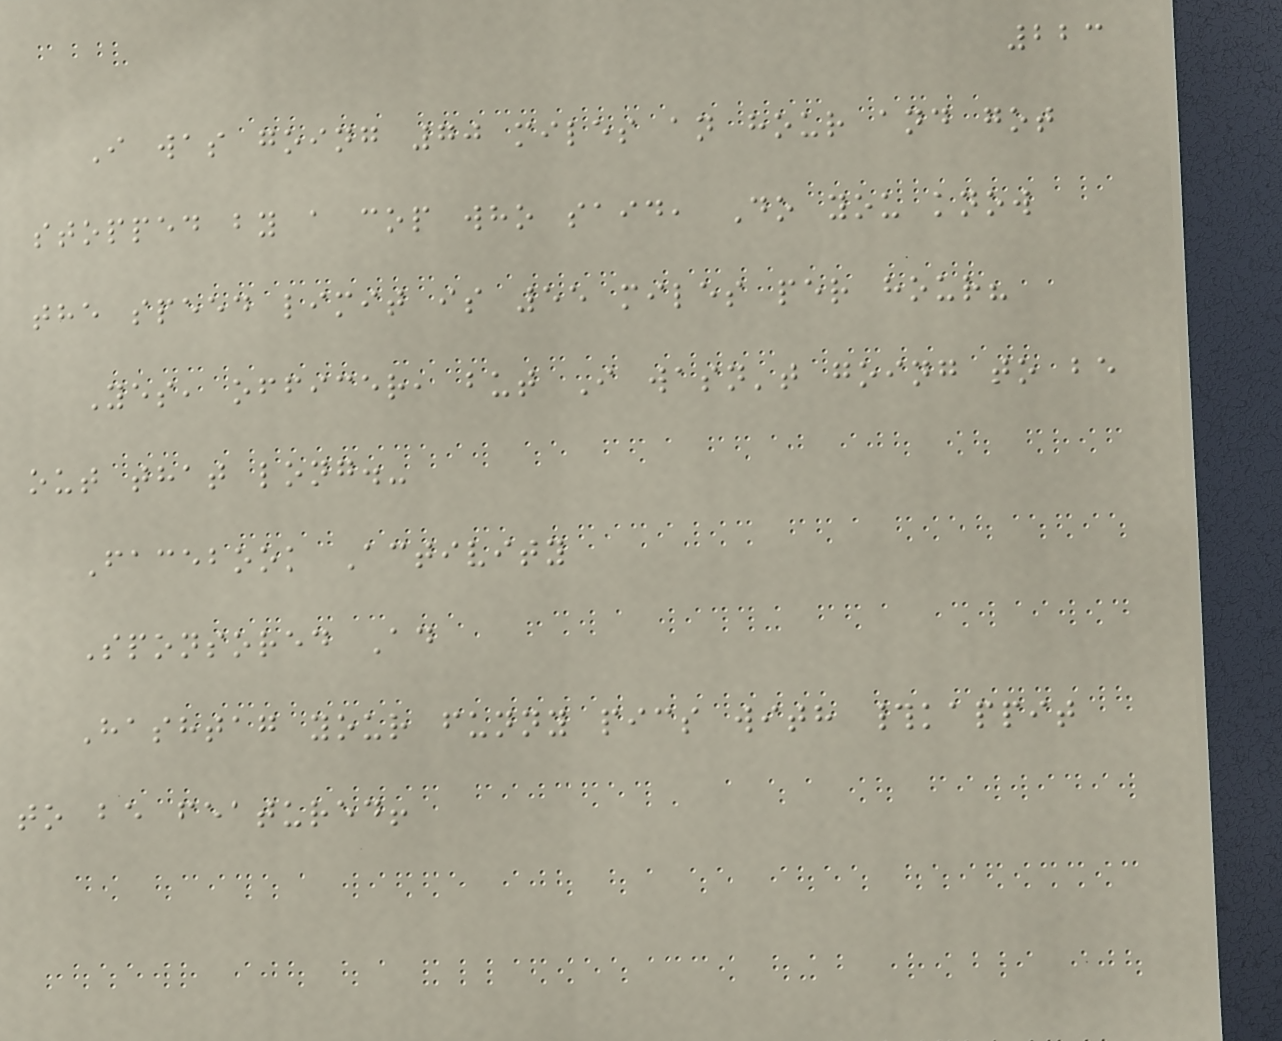223
I was going 70 miles an hour and got
stopped by a cop who said, Do you know
the speed limit is 55 miles per hour?
Yes, officer, but I wasn't going to be
out that long.-
Facebook Activity
Sponsored Ad
Hashtag your funny pics with #kappit
to be featured!
